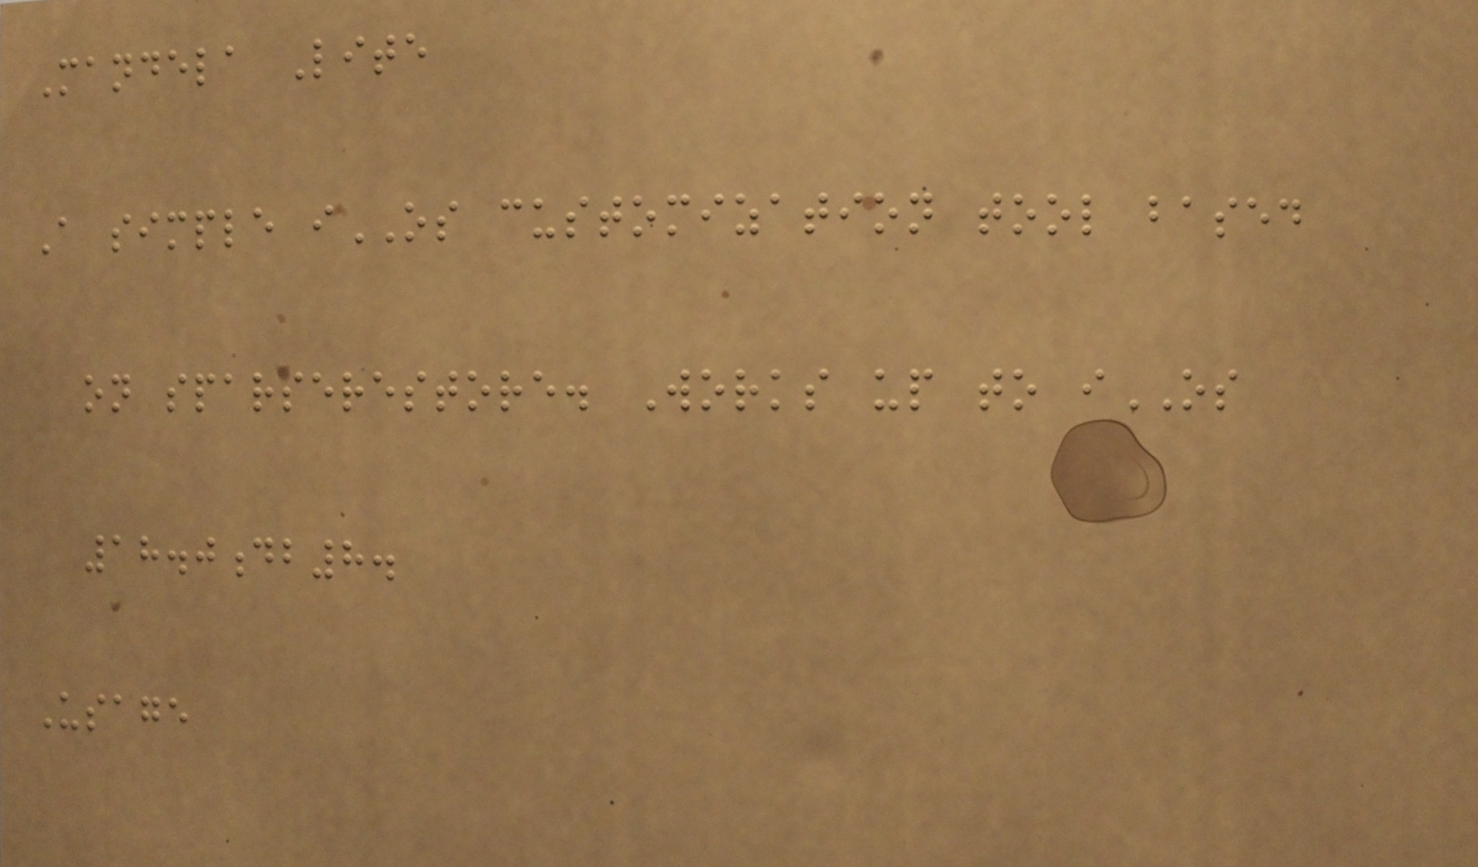Mandela Lite
A simple iOS customization tool based
on sparserestore. Works up to iOS
18.0db8.
Usage
